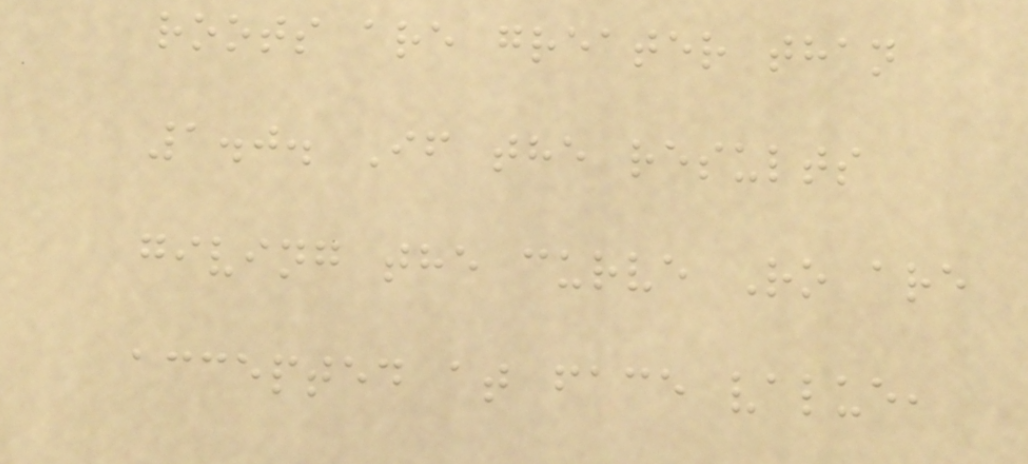roots are greater than
1.0. If the results
giving the curve Ro are
accepted at face value,
